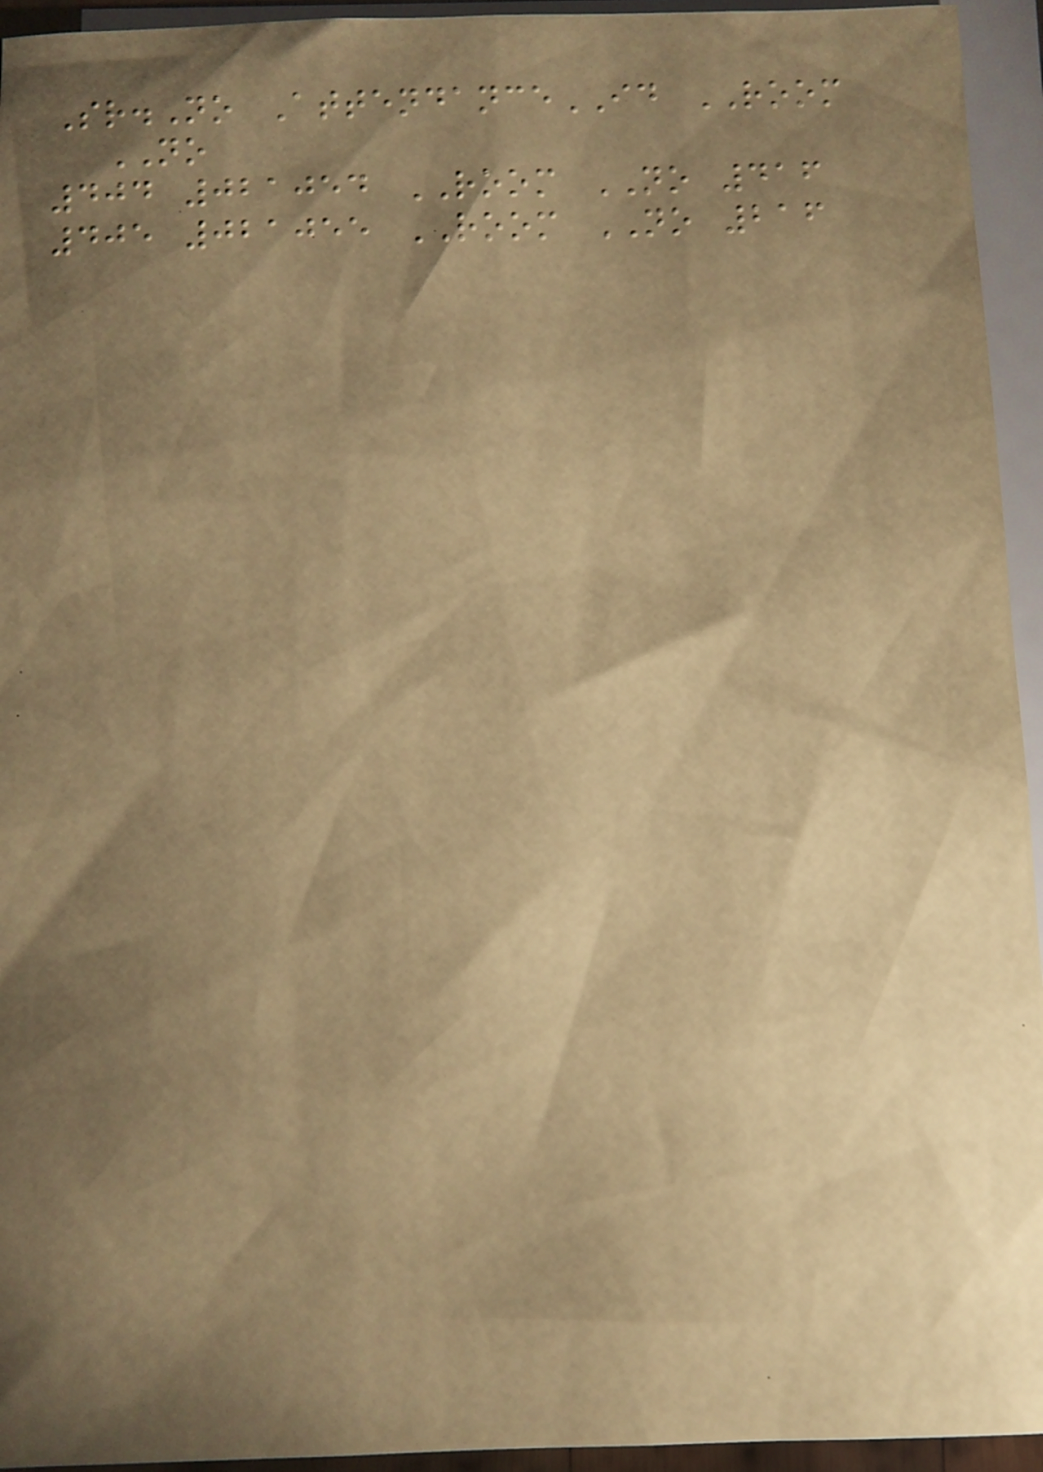Sr.No AttendanceID ROOM
NO
404 021054 ROOM NO 416
405 021055 ROOM NO 216
